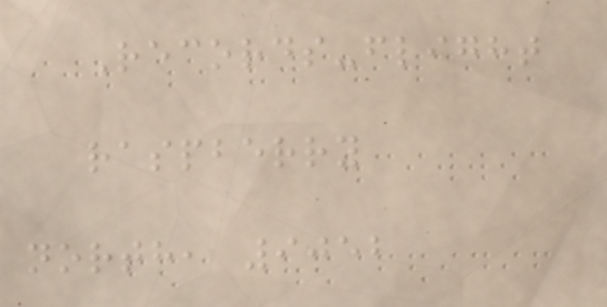Records-flight
raspberry
north, 9052
